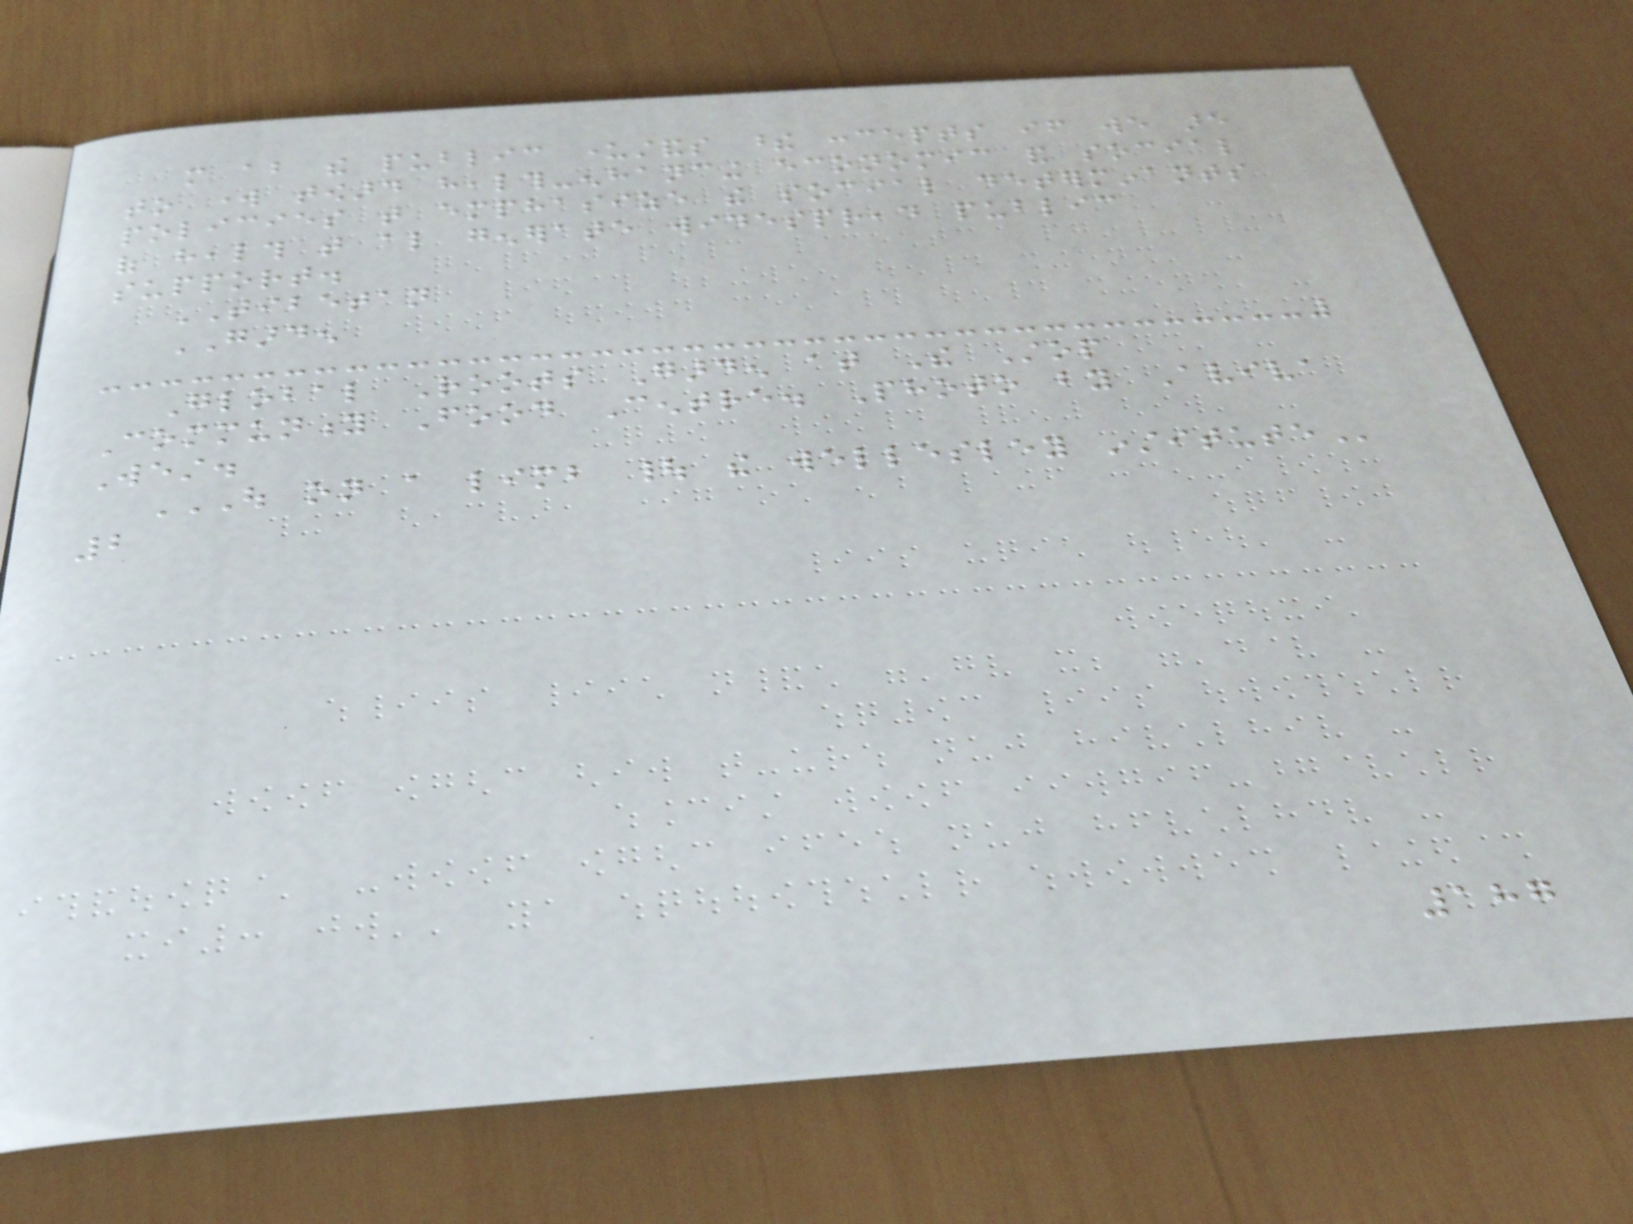more about the public understands these concepts if we are
to work toward health-enhancing economic and social
policies that emphasize the social determinants
of health that also generate widespread public
support.
TIBETAN
GARDEN
Global Roots Garden at The Stop
Community Food Centre. Photo by Aviva
West.
OUT ON A LIMB | THE WELLESLEY INSTITUTE
2
187
